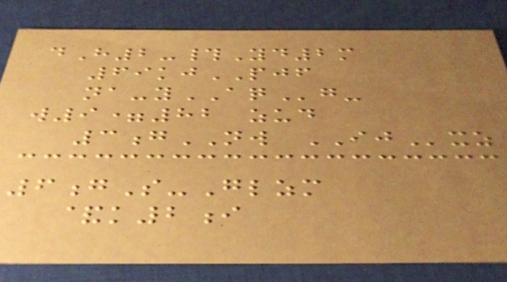dH2-#Yd2m
69kjPJF
na-yAQg-
w9=82 zud
3gNW IJxz
6gS-Glzm
&k2i
